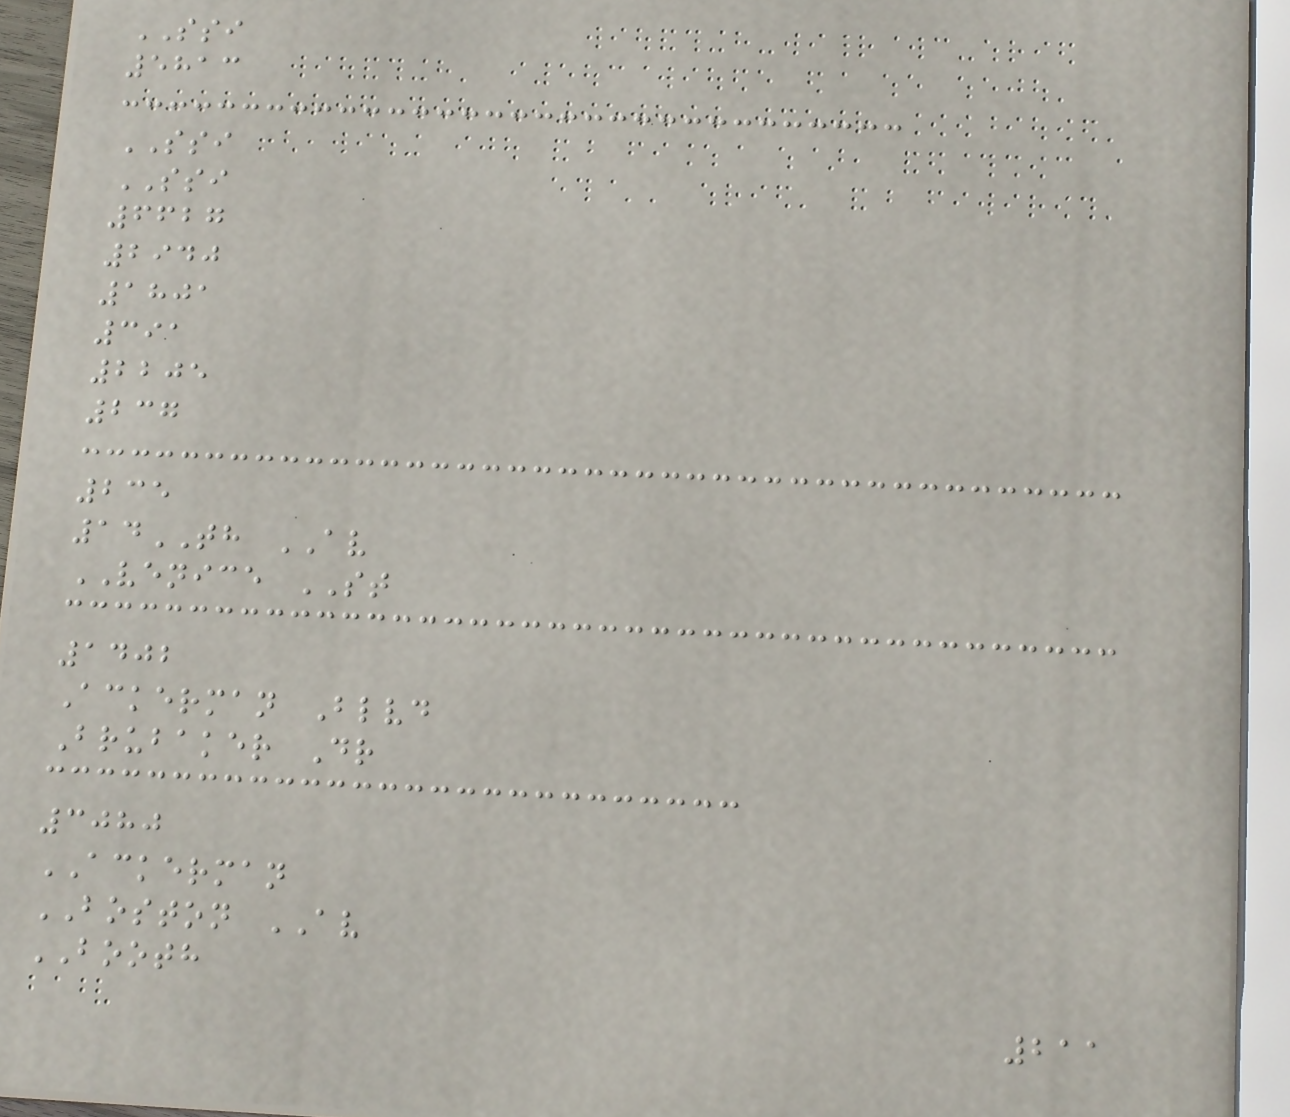SSI
5813
SSI
SSI
6627
2940
1801
391
2205
237
235
14TH AV
VENICE ST
1402
Ackerman Blvd
Brubaker Dr
3080
ACKERMAN
BOSTON AV
BOOTH
211
